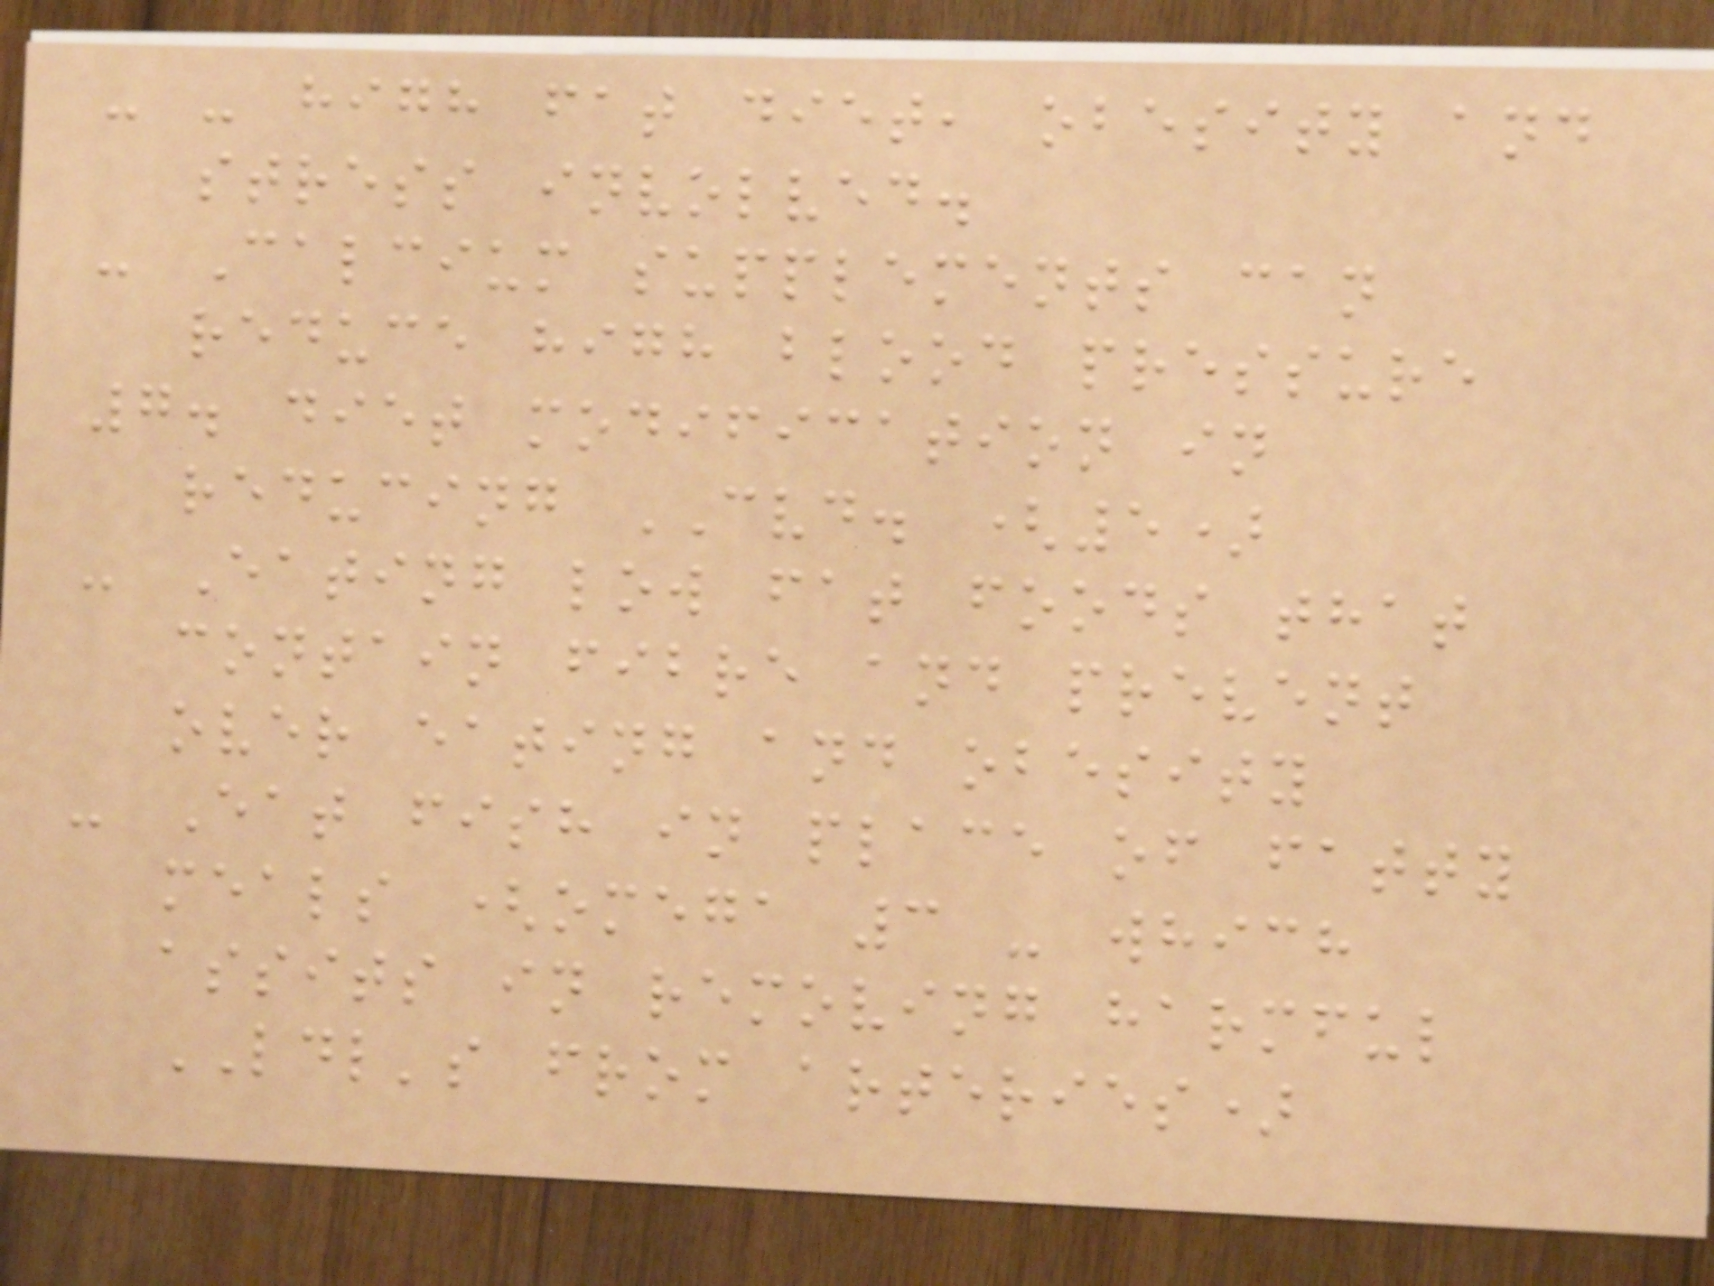- - high fat diet, obesity and
stress involved.
- Calcium supplements can
reduce high blood pressure
7. diet modification in
reducing CVD. (5)
- Eating low fat foods that
contain fibre and prevent
over eating and obesity
- Eat fish in place of fatty
meals (omega 3 - which
assits in removing harmful
LDL's from arteries)
